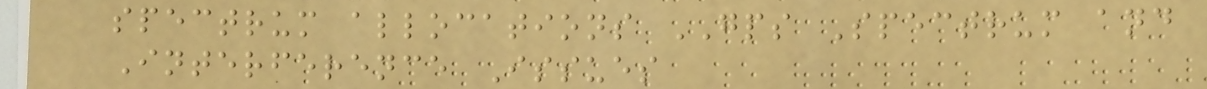spectrum allocations GPS Spectrum and
Interference Issues
